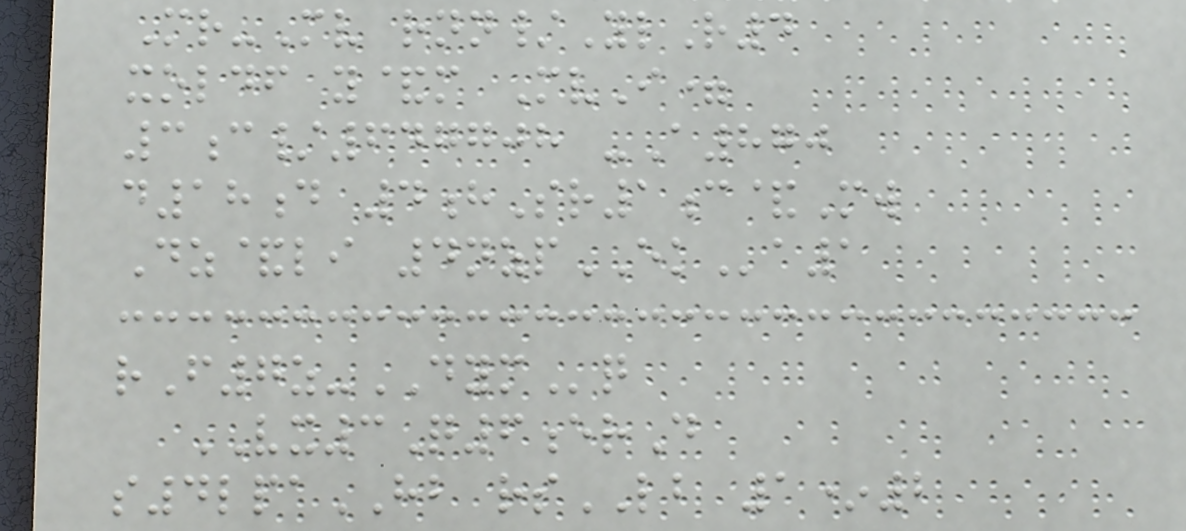Mr-Mv rnn/YlR4
xoldf y&m MvI=
3c/647708 -A870
d18d 4hSr1c&Mw
Dz&li 4nzpEKa1
rF7z-DYMq
VX3Q6erD
s4lpaHB rsLB 1*2
